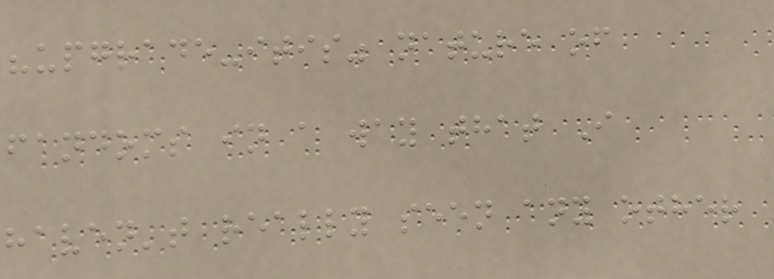"upgrade-itis" nature of
fandoms in a way that I
haven't really seen any other
